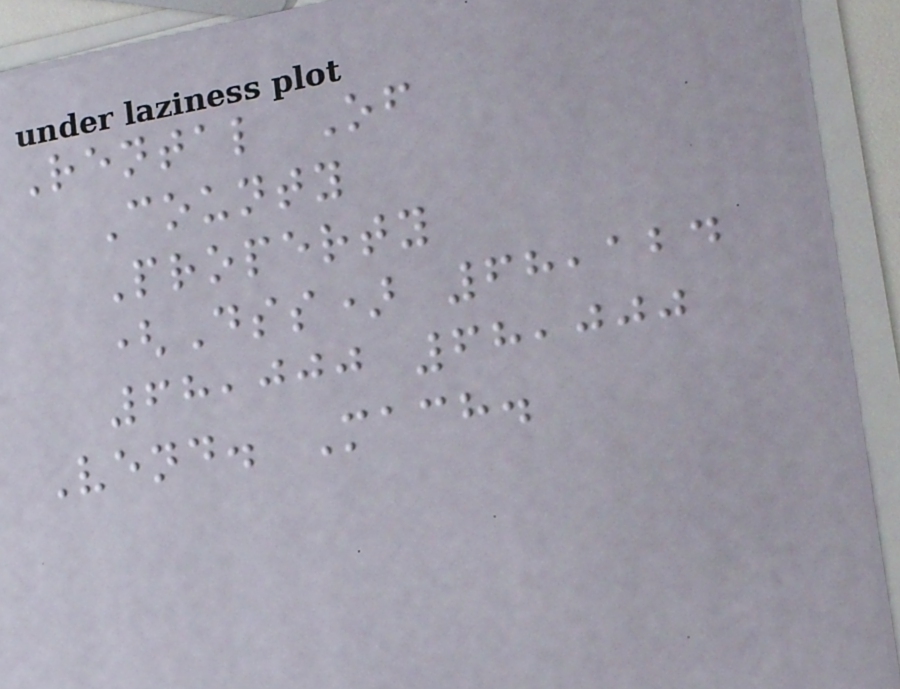Rental Of
County
Property
(Dss) 68,124
68,000 68,000
Vend. Mach.
